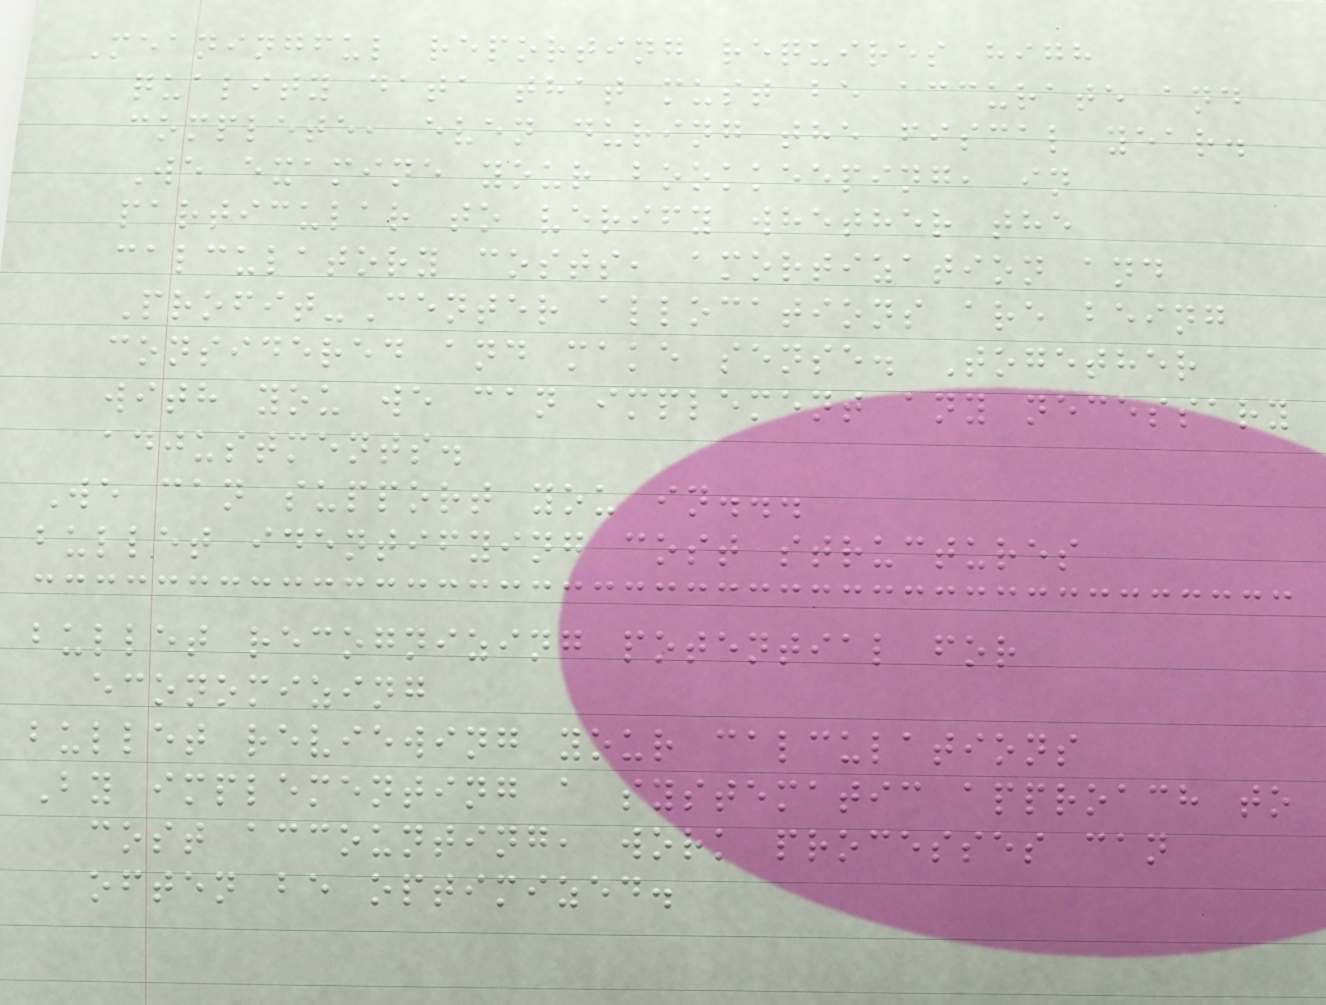Meaningful reporting requires high
quality data that must be accurate and
complete, even during the fiscal year.
We examine your bookkeeping, in
particular to verify whether the
calculatory costs, amortization and
Profit-Center allocations are being
considered and make sense. Together
with you we can implement any necessary
adjustments.
We can support you in...
bullet identifying cost structures
bullet recognizing potential for
economizing
bullet reviewing your calculations
By implementing a systematic approach to
cost accounting, work processes can
often be optimized.
